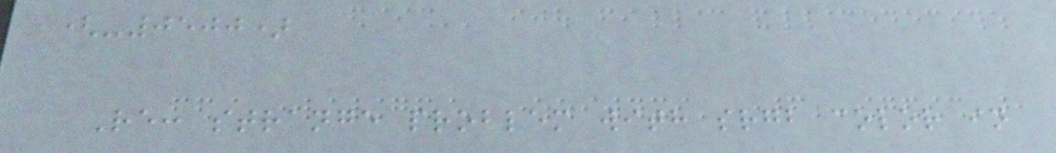(-0500)
Re: strange problem with srgb color in
